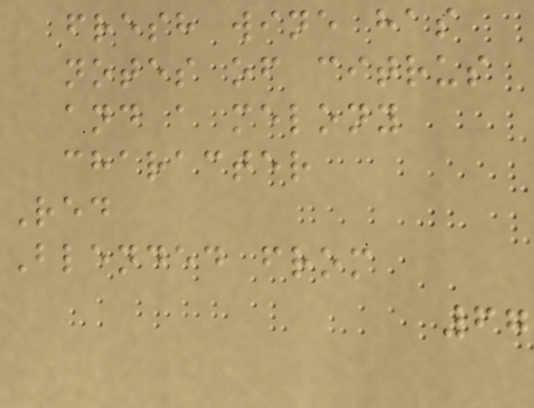fresh wine has
notes of citrus
and a melony
character
Red
Blended from
67
